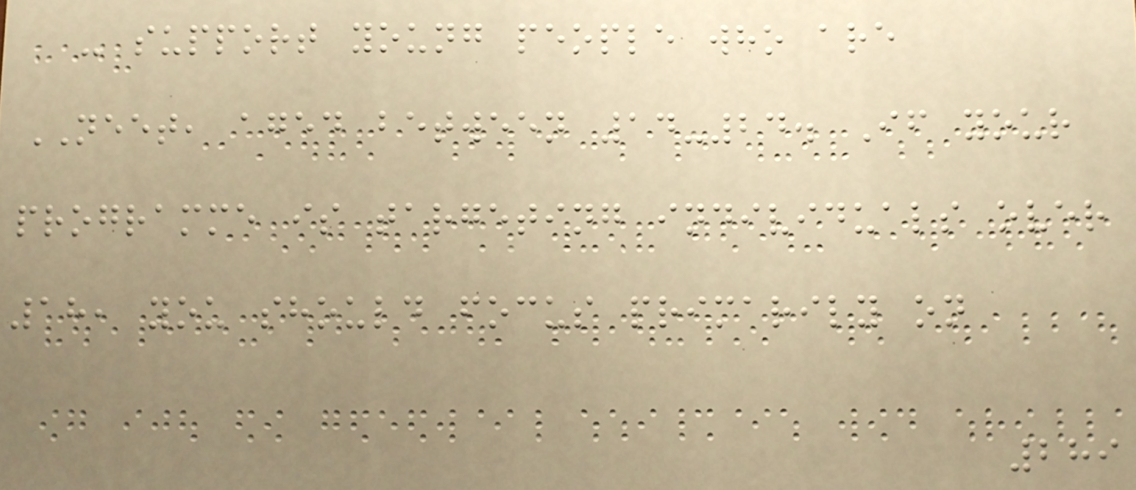- support young people who are
NEET, aged between 14-24. If your
programme is targeting individuals over
18, you should focus primarily on
289
